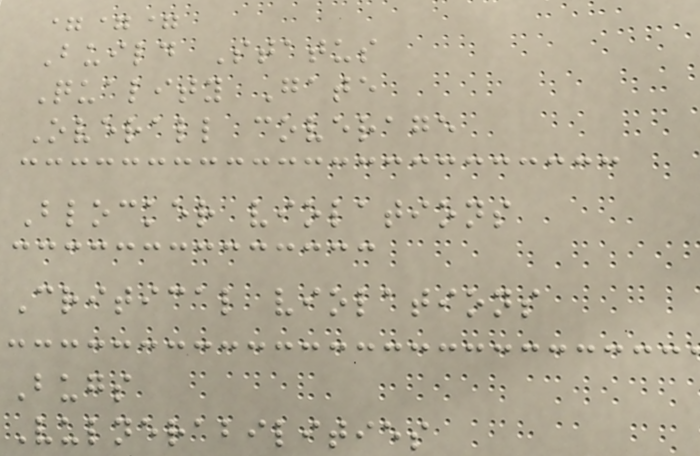===
Build Status
Quality Gate
Overall coverage
Blocker violations
Critical violations
Bugs
Vulnerabilities
